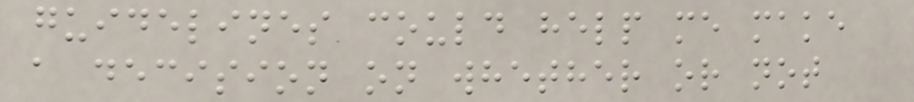guidelines could help me make
a decision on whether or not
